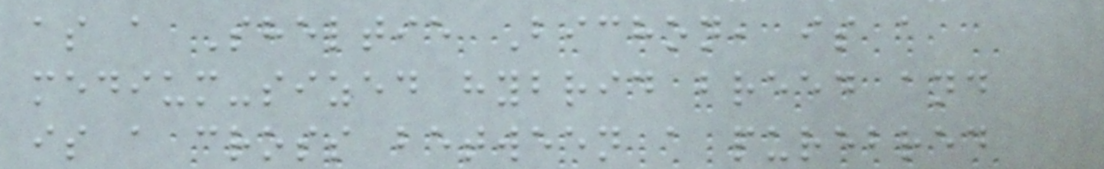as a Sheltie Bichon, is a
medium-sized hybrid breed and
is a cross between a purebred
